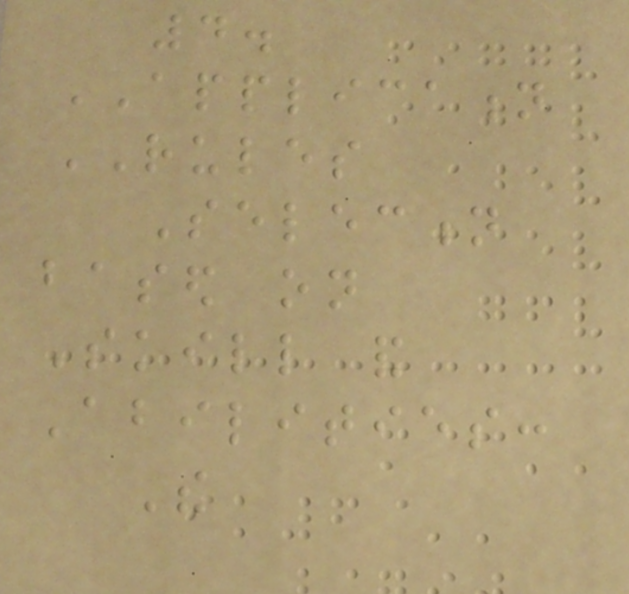4.
APPLICATION
RULES
Selection
based on
Skill and
Abilities:
The
